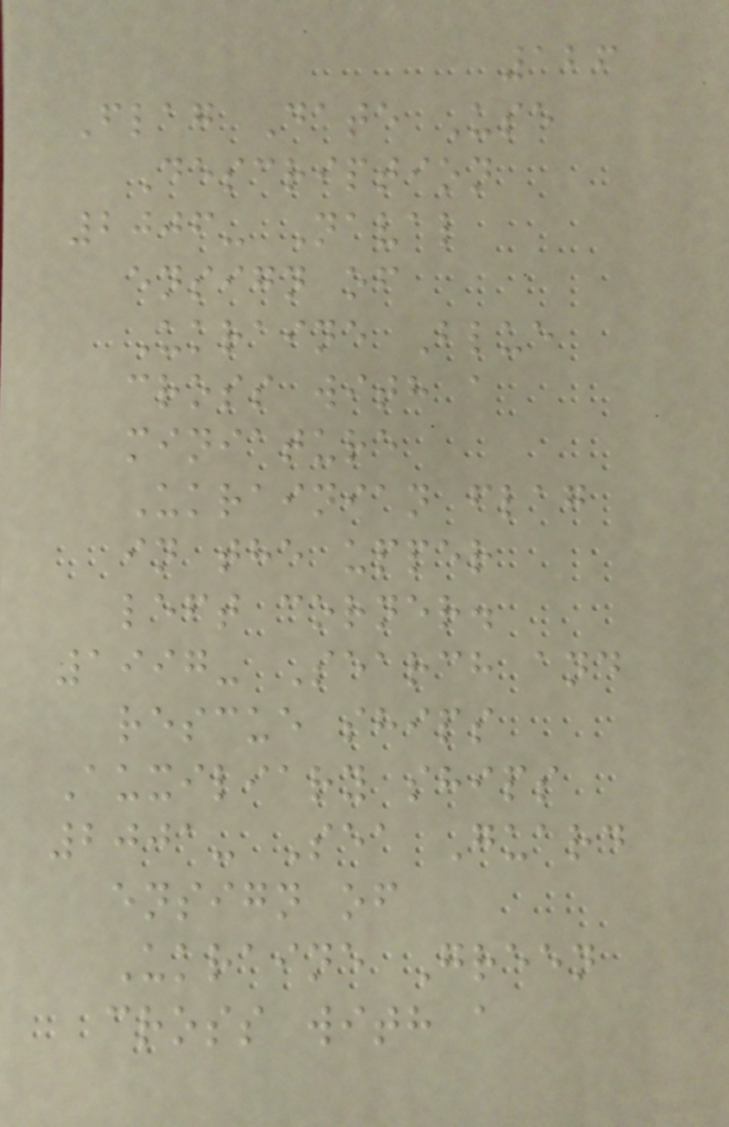126
Flag Date Use
Description
2006- Naval
ensign of
Ukraine Blue
cross with a
miniature
Ukrainian flag
in the upper
left corner.
1997- Search and
rescue ships
Auxiliary ships
2001- Sea Guard
ensign of
Ukraine Green
cross with a
